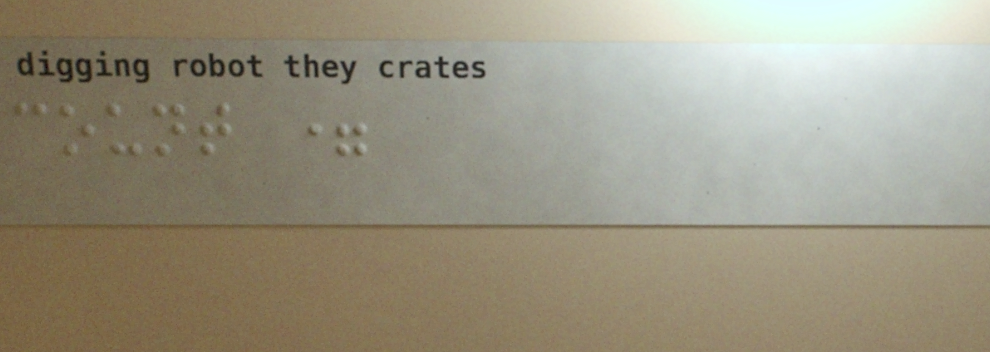count =
